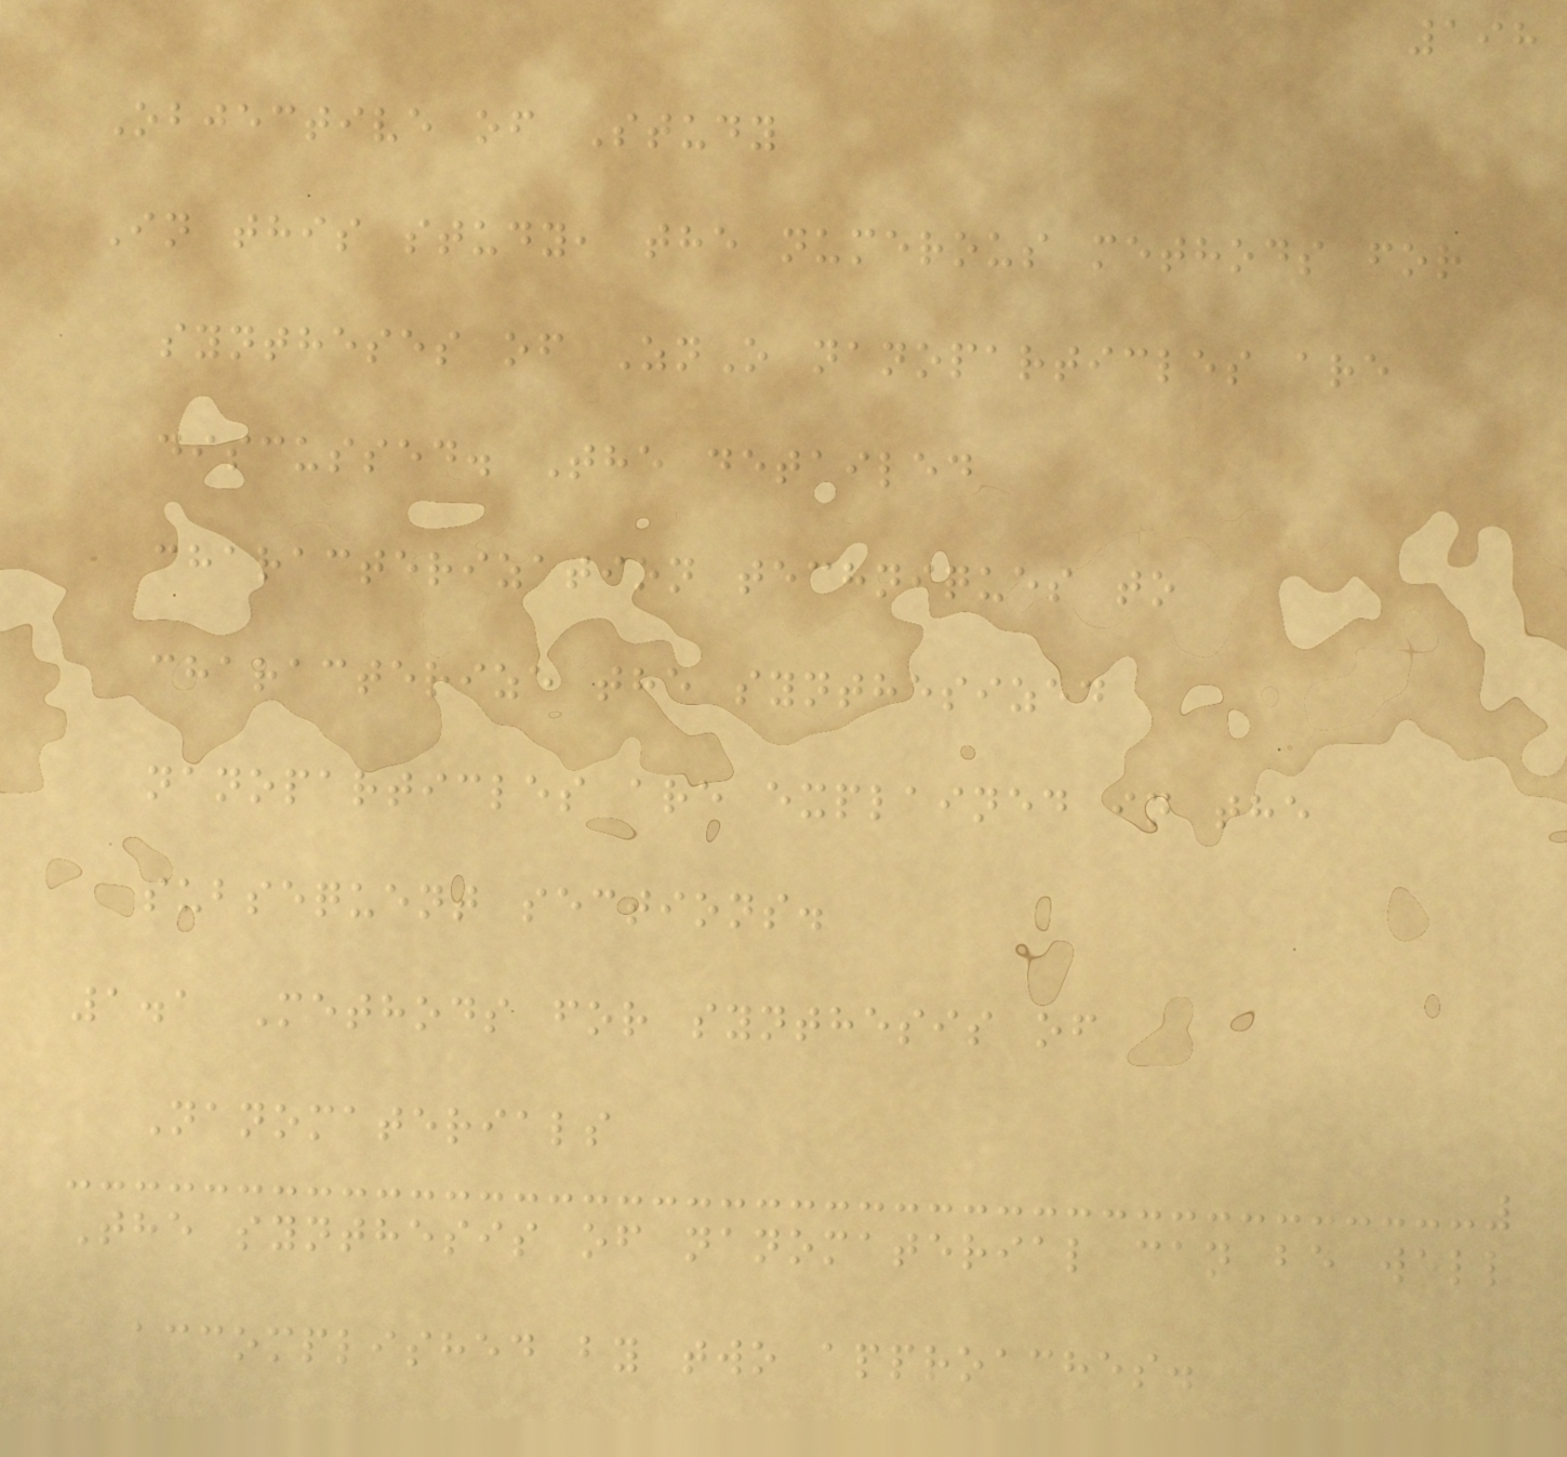198
Objective of Study
In this study, the numerous methods for
syntheses of ZnO nanoparticles are
discussed. The detailed
characterization techniques to
characterize the synthesized
nanoparticles are explained in the
subsequent sections.
1.1 Methods for synthesis of
Nanomaterials
The synthesis of nanomaterial can be well
accomplished by two approaches.
